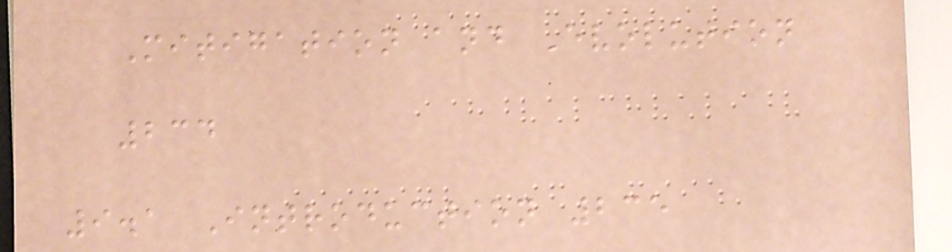Mitigation and Evolution
234
9.1 Introduction 235
